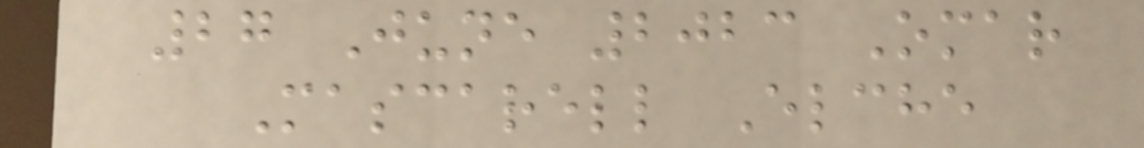27 June 2023 Omar
Mascarell Elche
